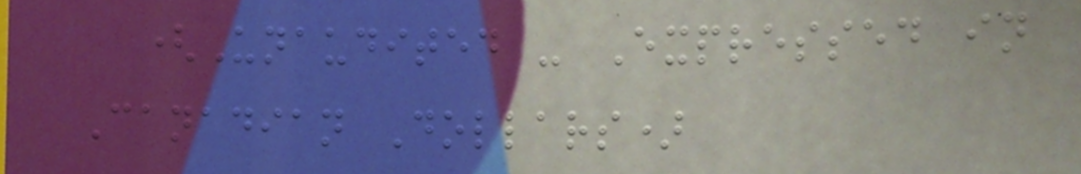(Unaudited - Expressed in
Canadian Dollars)
